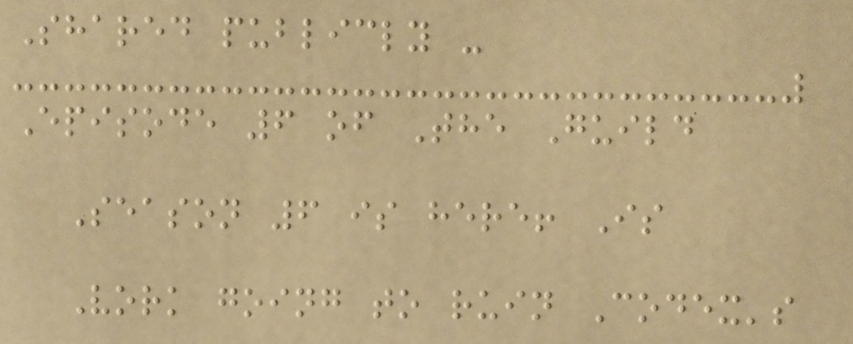Shared publicly -
Episode 6 of The Guild
Season 6 is here! Is
Vork going to ruin Codex's
